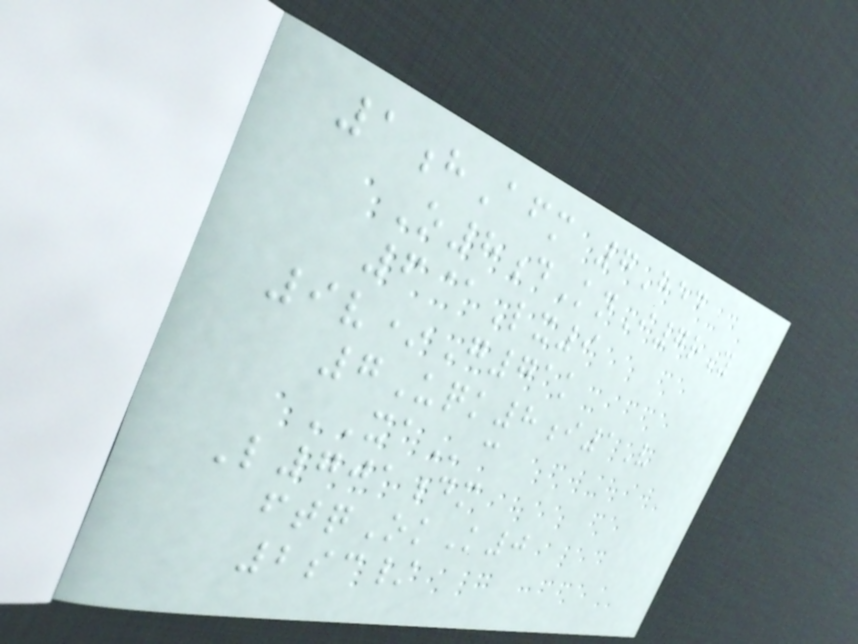1hAfm 7Hed
O8dKnI7rY
6@Lx9
9v*G71k
7Uqk8i1V
XAc
L701dm
ftqOkK0
2sc/
